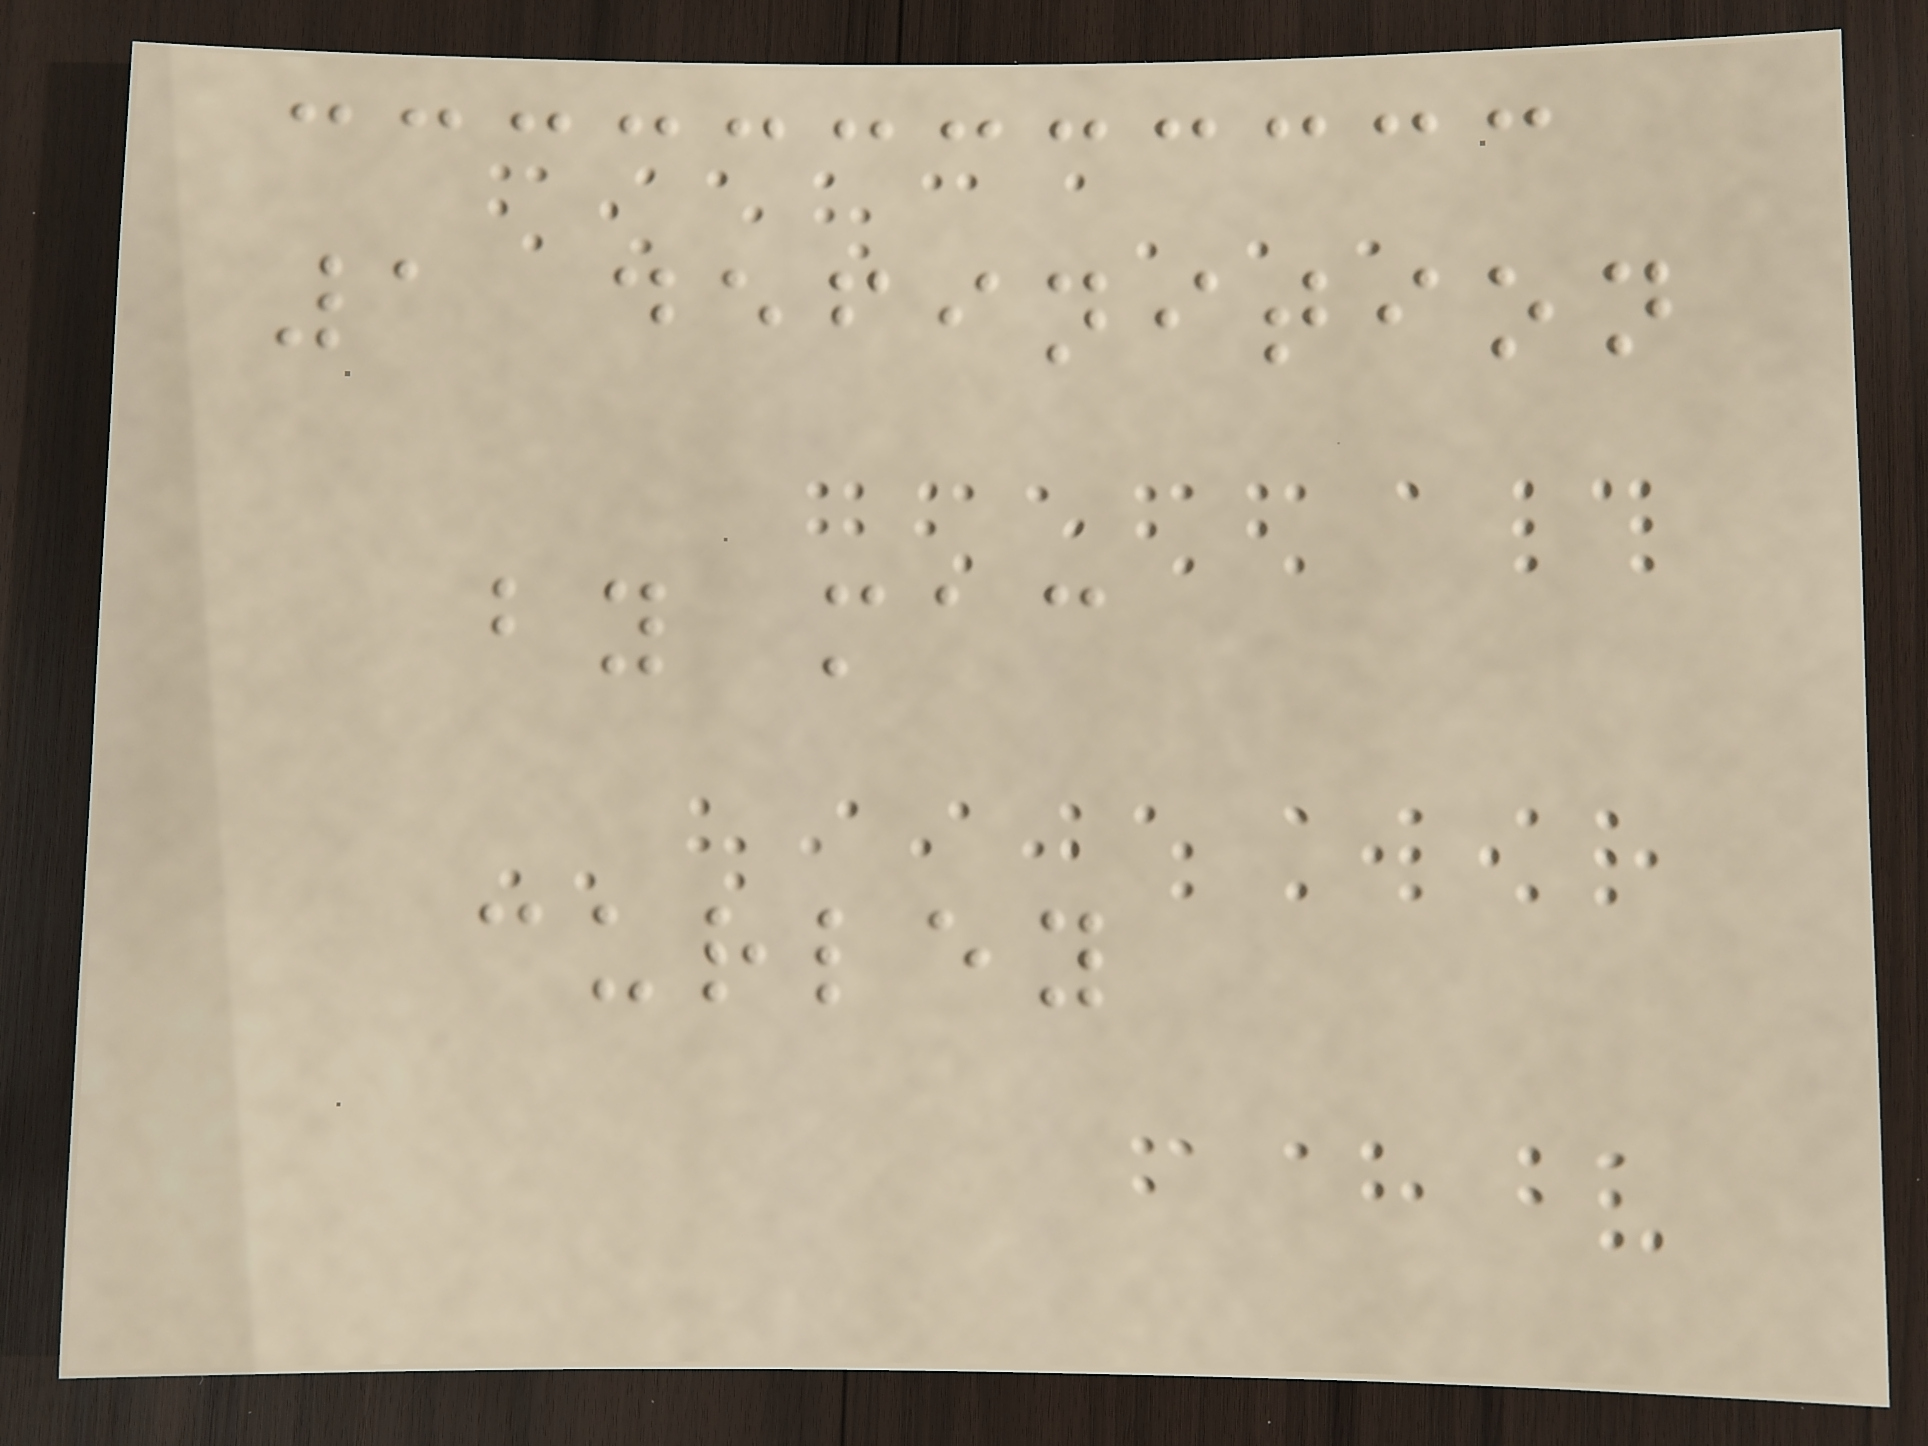1 definition
by mac
curley
